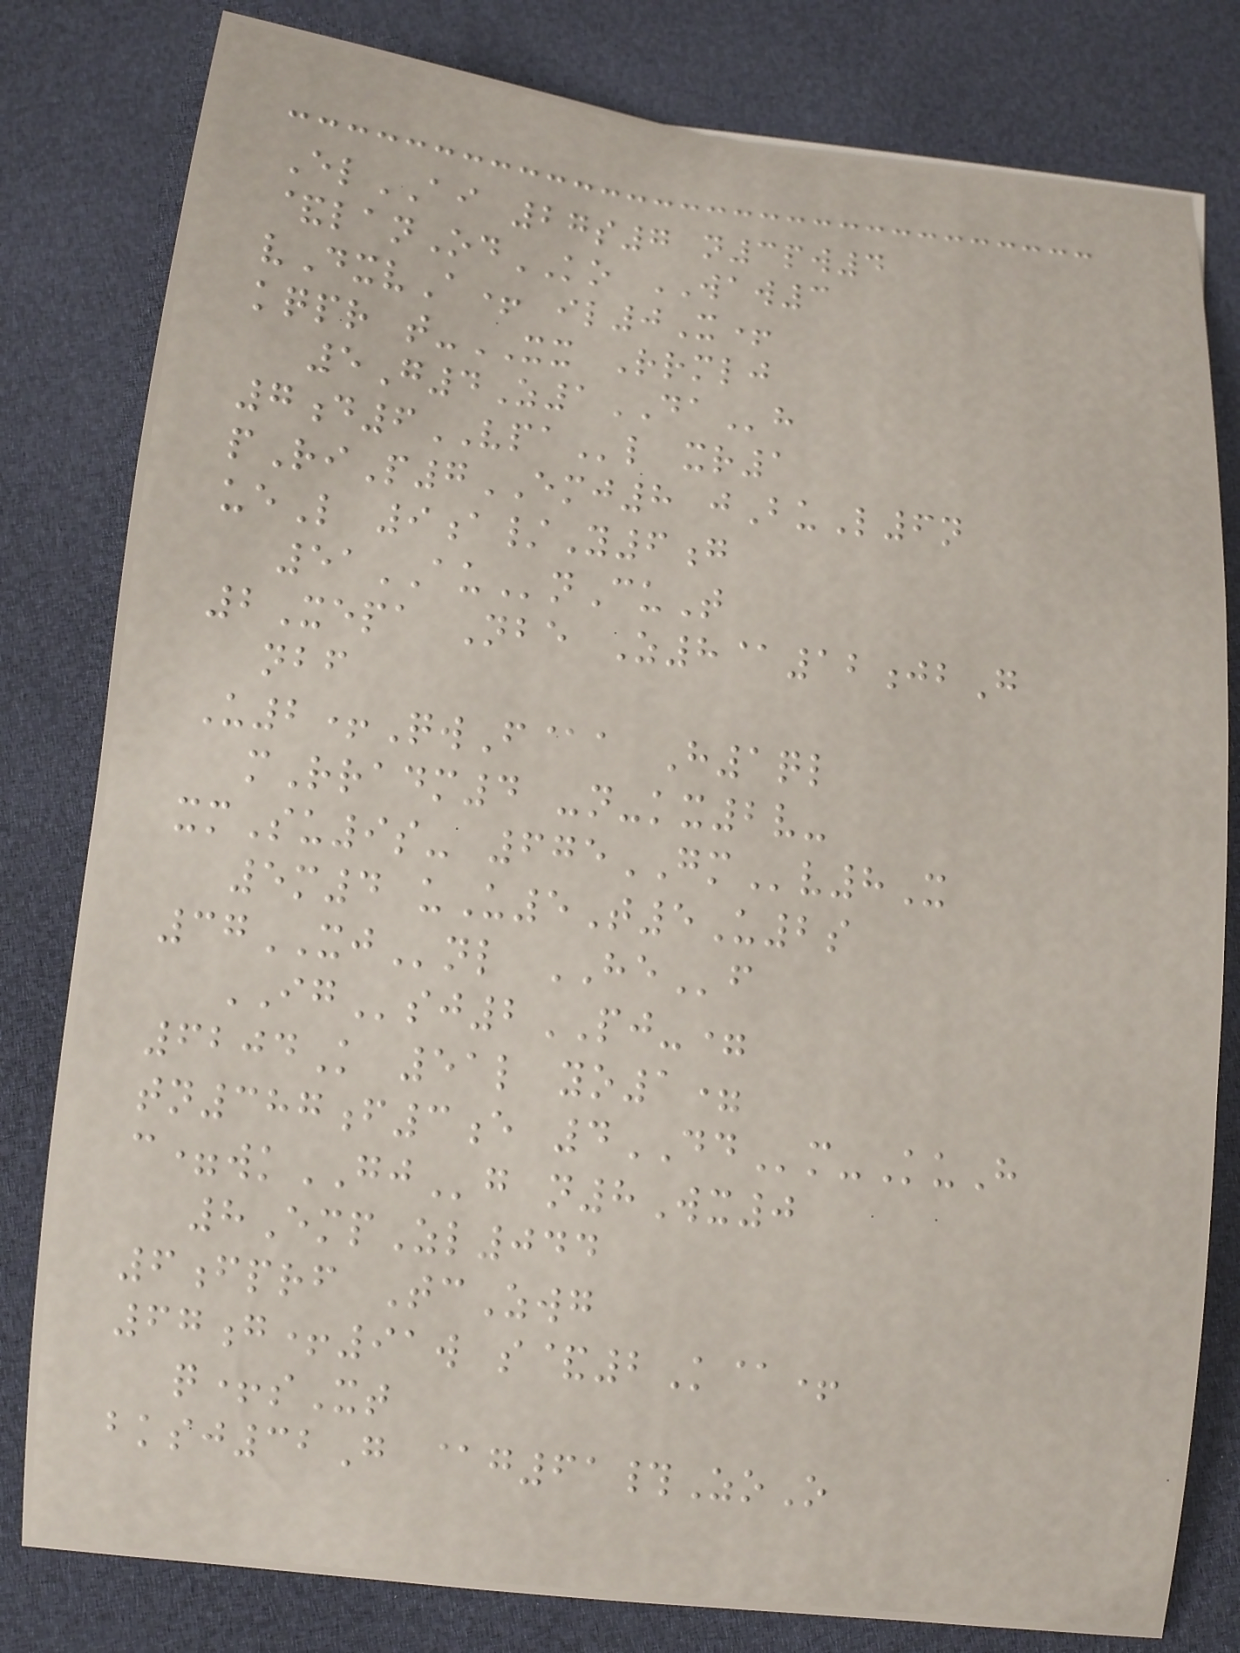ElAI 27s7 n3pw4
&lanOdKO WAW3
vDxvA+ il0X+
kqpr t-XX Rrmlj
5G4Z1DAh
7d6VPAl xr1
pRiP7EMJ8 jBuL6n
ueL 9a/Y6g
51AUnCuT
2Xepa Nbe Z8@12jbG
nbf
U2+QwF@a H1ql
mRradm4 -n-kx2v-
xmSu9s- 675GMv8X
5m4 uU5T5U2s
37XJnl HEf
IGsj2PJ-=
6204K 51l yo1=
tn387f3e 4DDm-KuH
c=wkGJg n8Wx0
8EmpZl044
6fprf TcZwg
67g+91w s&2K@+
q+sXt
bksj32G @g61#ZoO
